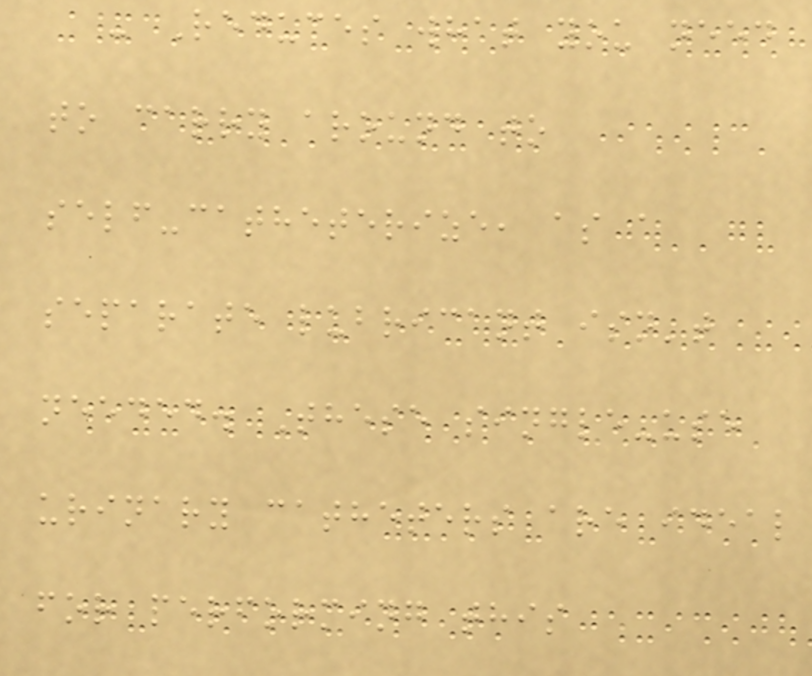- Reduces what you need
to carry around to
self-catheterize, as a
separate lubricant isn't
needed. These single-use
urinary catheters are ideal
for performing this
